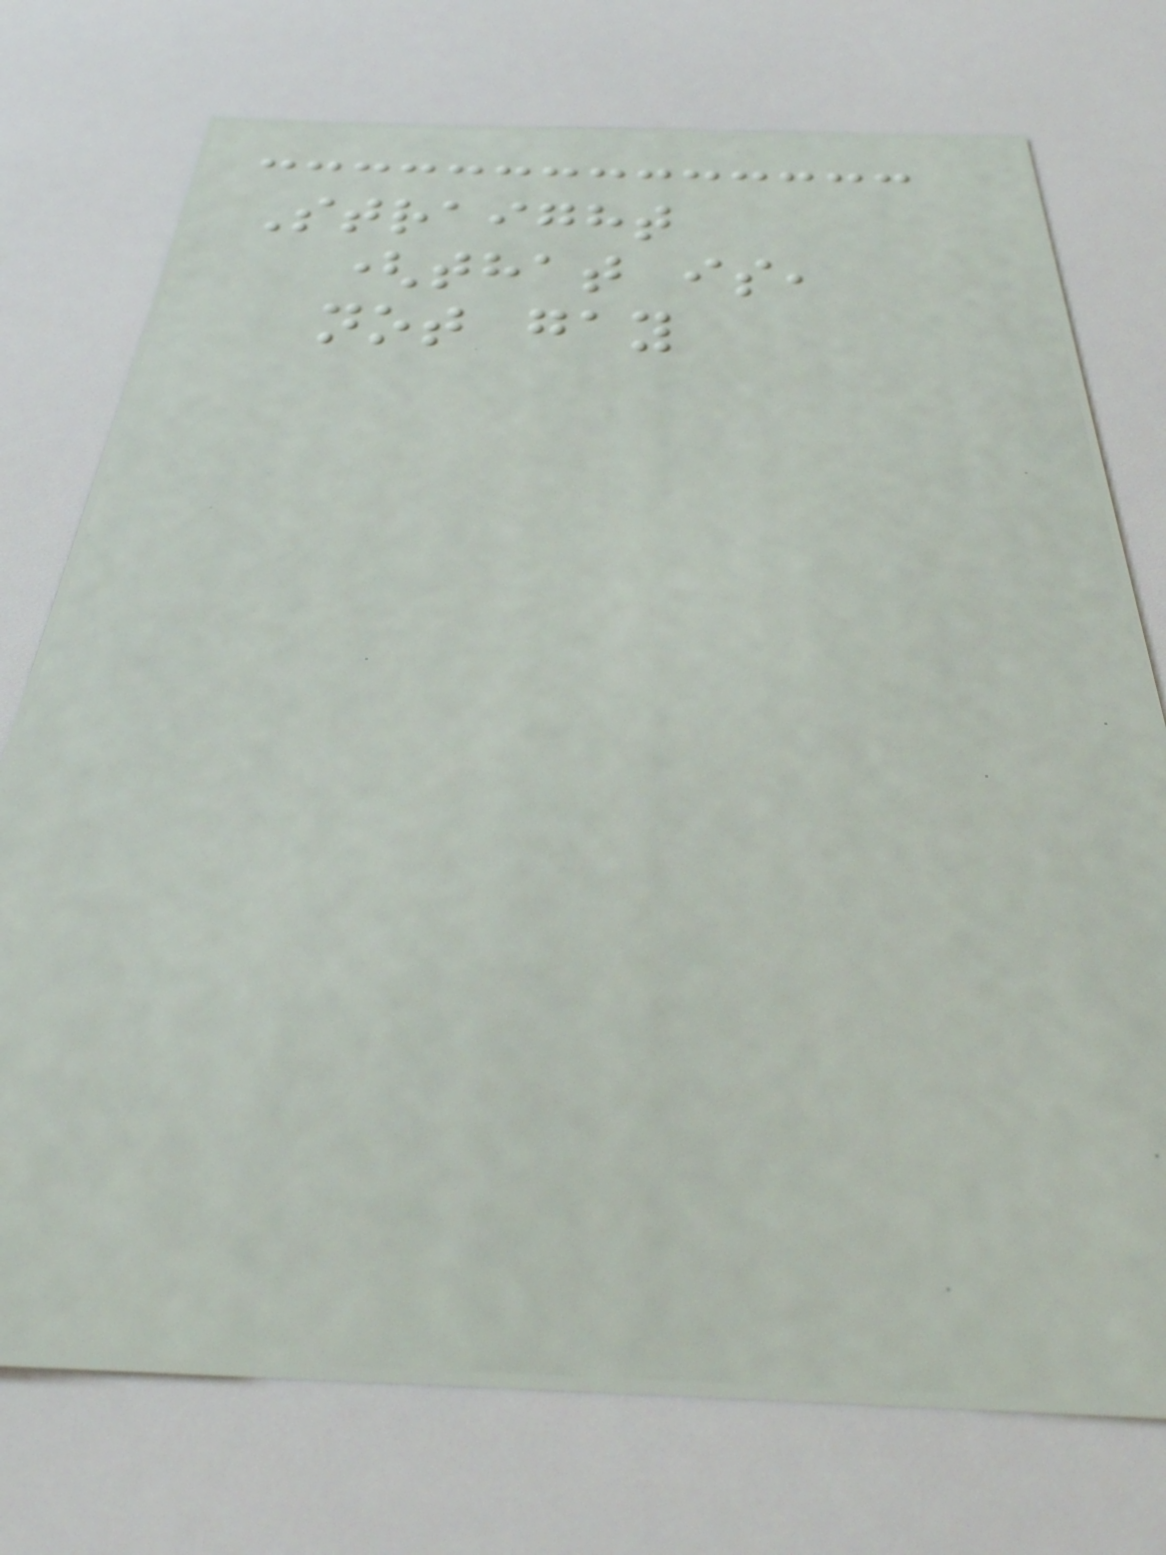Straight
(that is,
not gay
